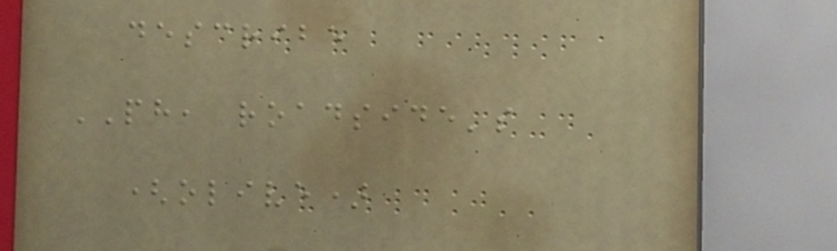describe
PH, roadside's
(olive)
